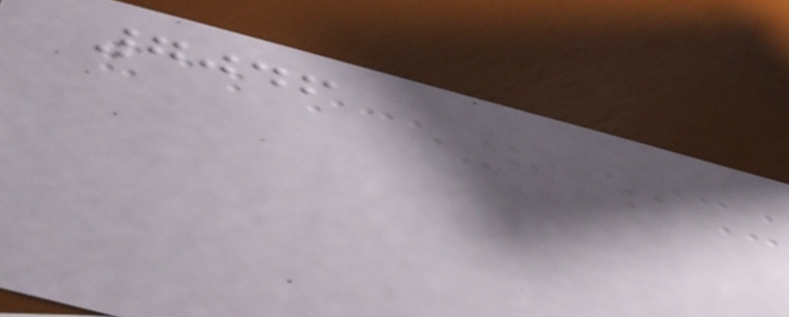7046
